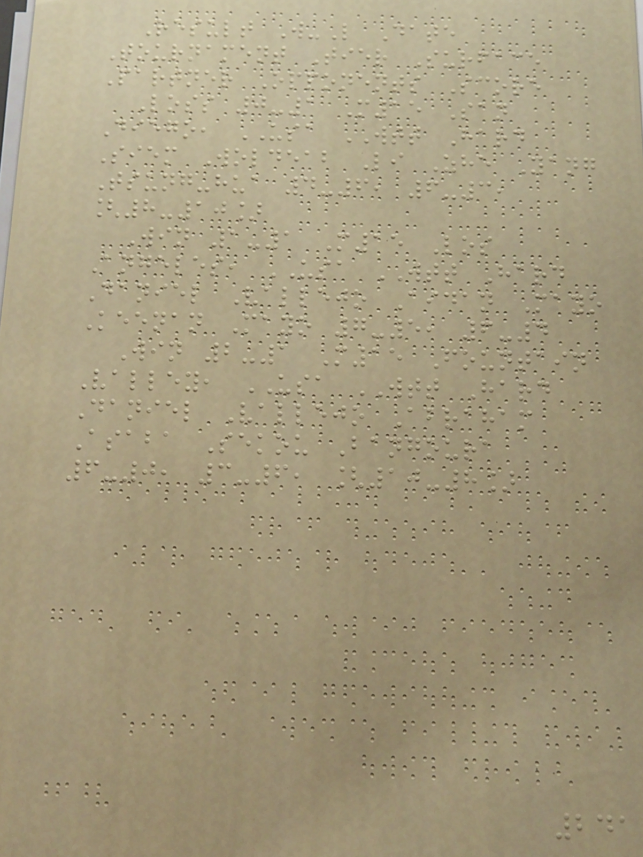Result W-L Date
Tournament Tier Surface
Partner Opponents Score
Loss 0-1 M15 San
Diego, USA WTT Hard
Siem Woldeab Li Zhe Yang
Tsung-hua 4-6, 6-3,
[8-10]
Win 1-1 M15 Los
Angeles, USA WTT Hard
Daniel Vallejo Aidan Mayo
Keenan Mayo 7-5, 6-4
Win 2-1 M15 Fountain
Valley, USA WTT Hard
Daniel Vallejo Abraham
Asaba Sekou Bangoura
6-0, 3-6, [10-8]
241
